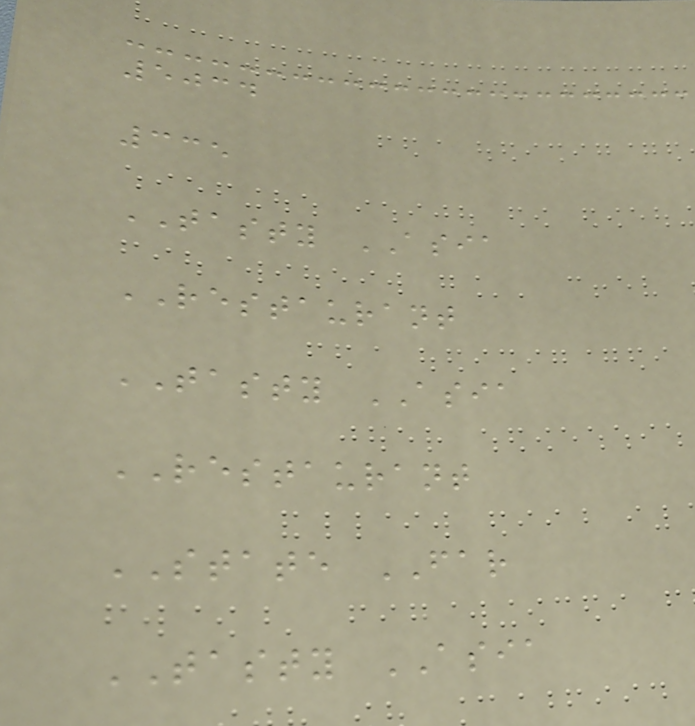5034
335
TASTY ASIA
RESTAURANT
TASTY ASIA
RESTAURANT
STATE FAR
TASTY ASIA
